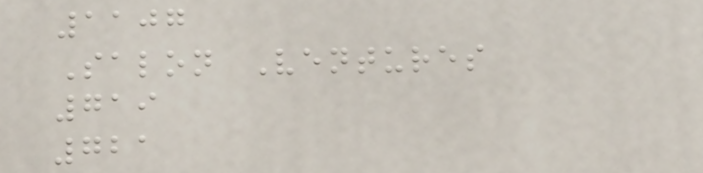1107
Salon Ventures
719
721
